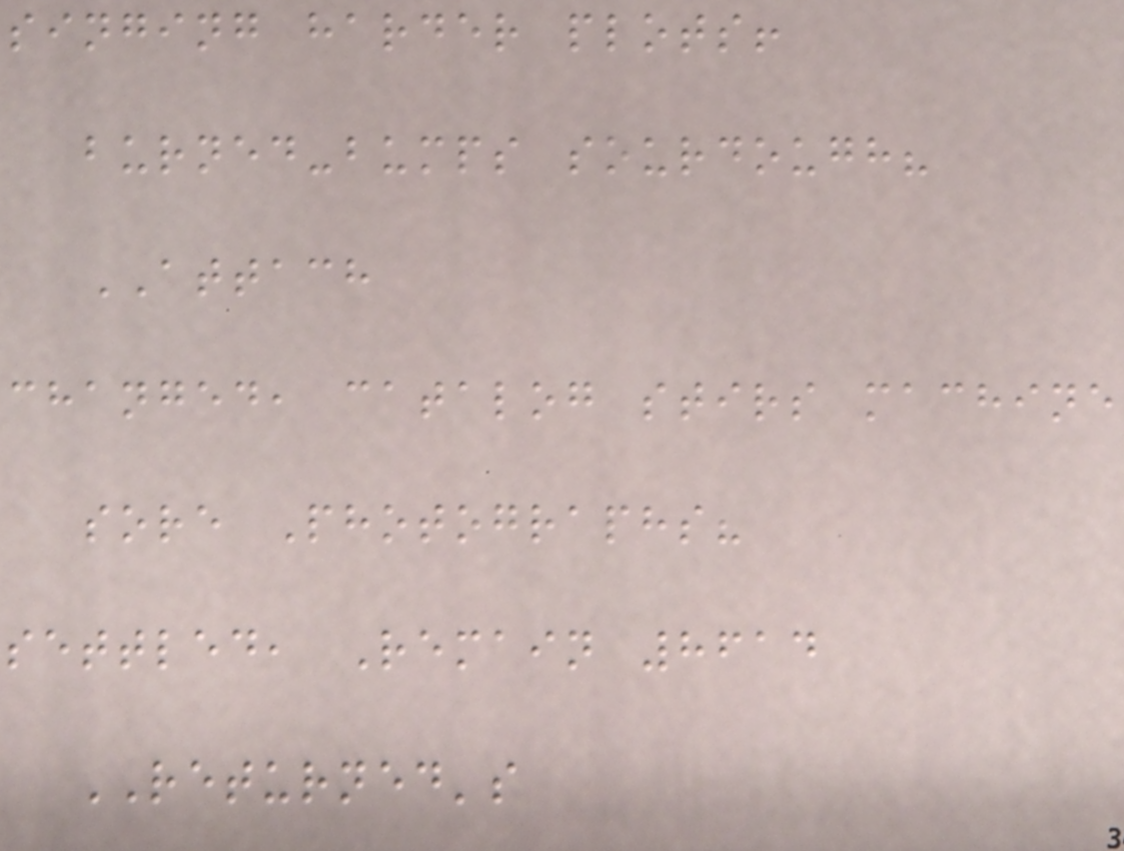singing harder plots!
burned-bumps sourdough?
ATTACH
changed, catalog stirs machine
sore Photographs?
settled, Remain 8614
RETURNED's
